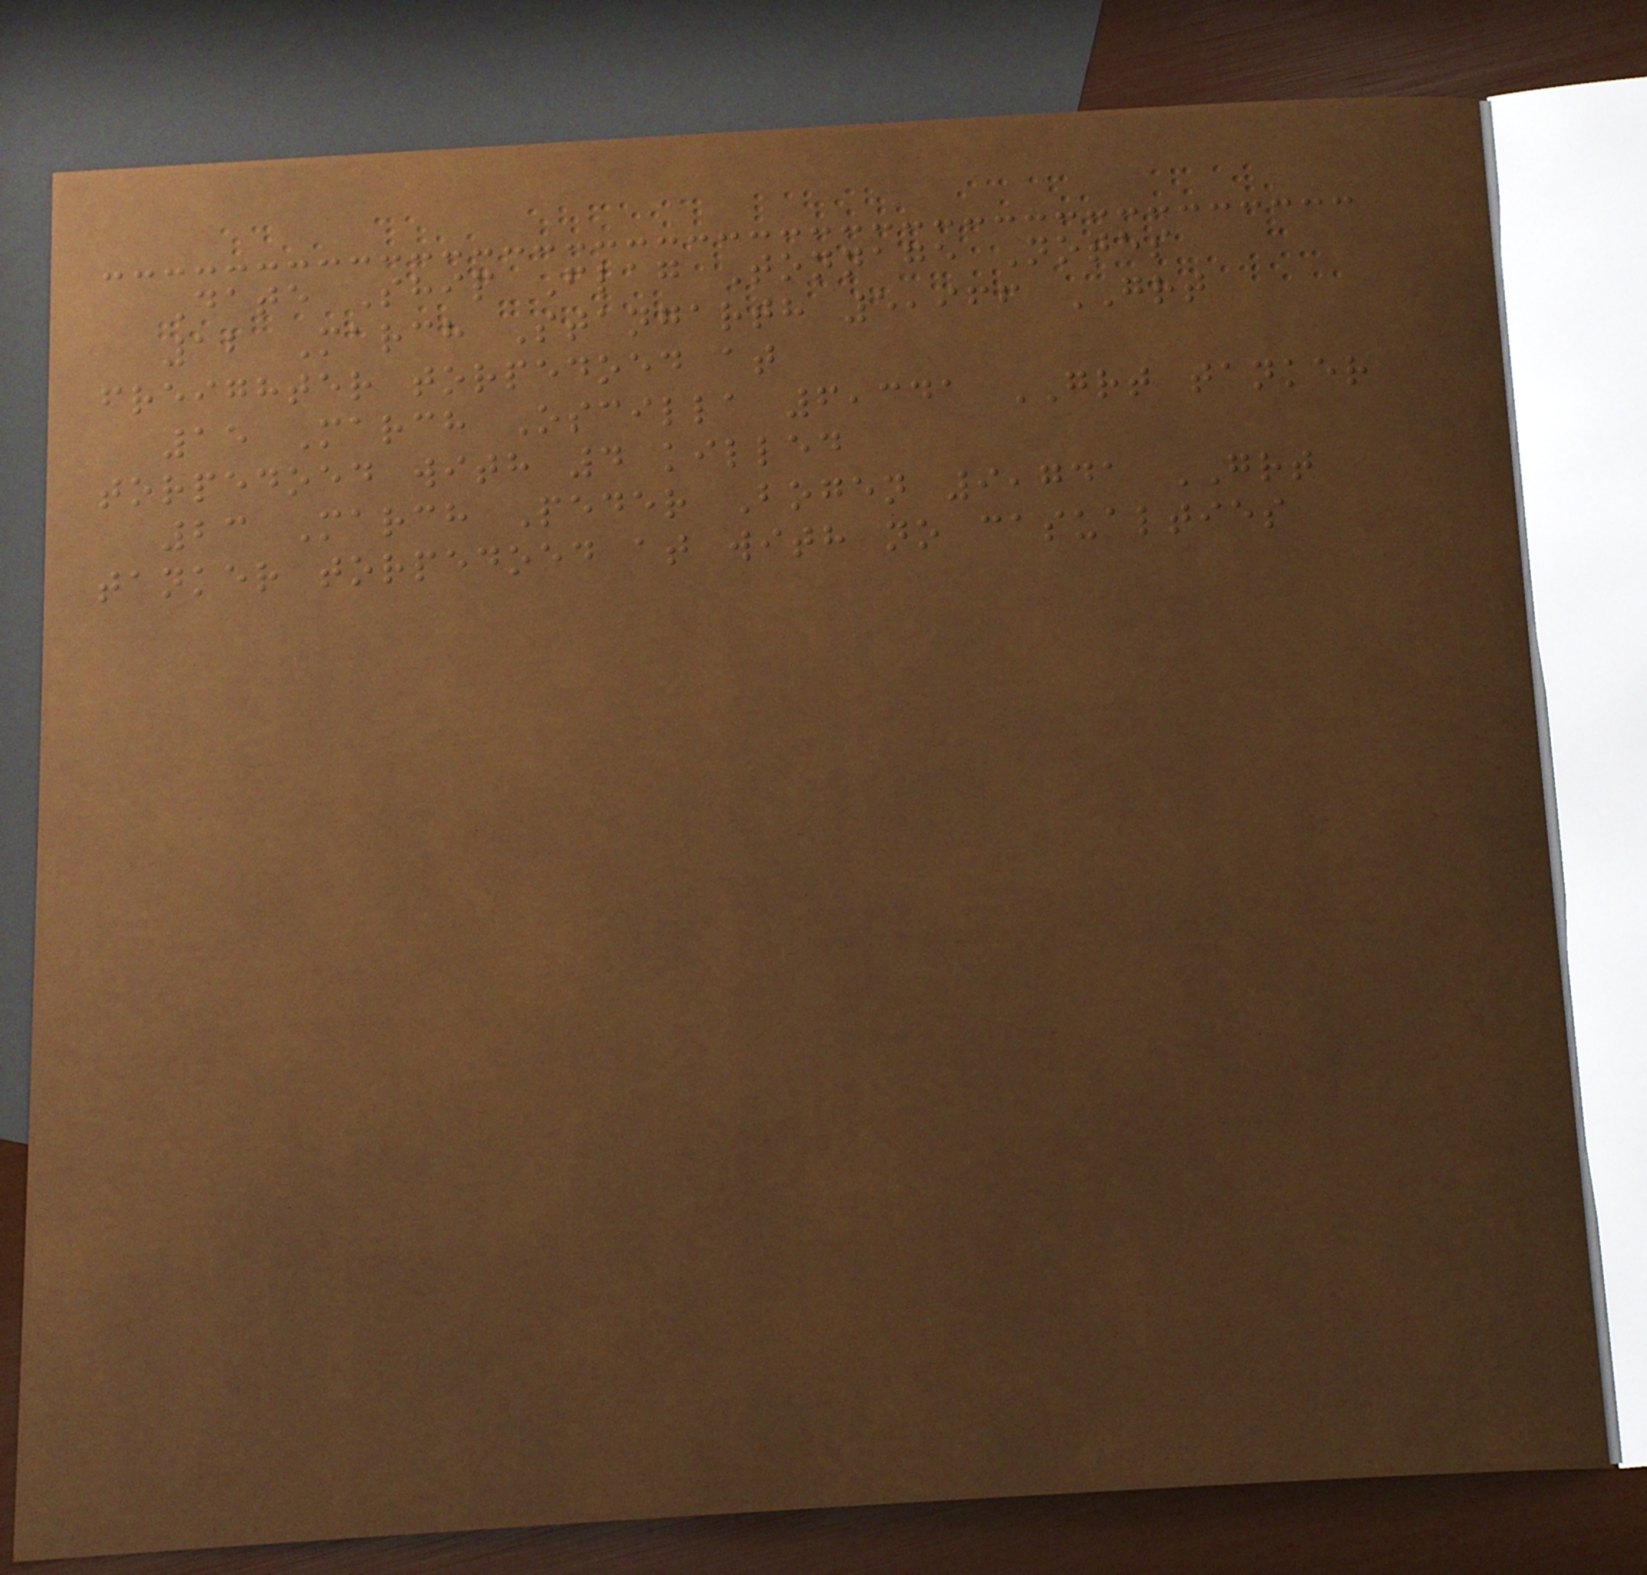Date Ship Flag Tonnage Notes
12 March Stangarth 5,966 GRT
freighter torpedoed at
15 March Oscilla 6,341 GRT tanker
torpedoed with 4 killed
23 March Peder Bogen 9,741 GRT
tanker torpedoed at with no casualties
